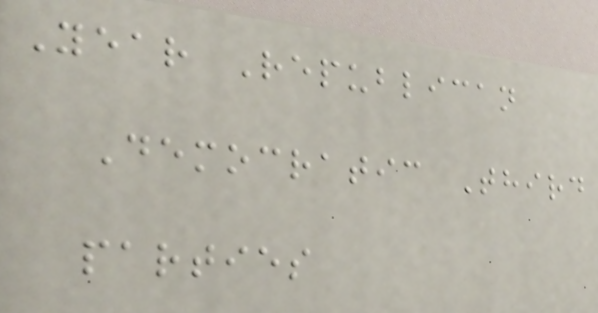Year Republican
Democratic Third
parties
